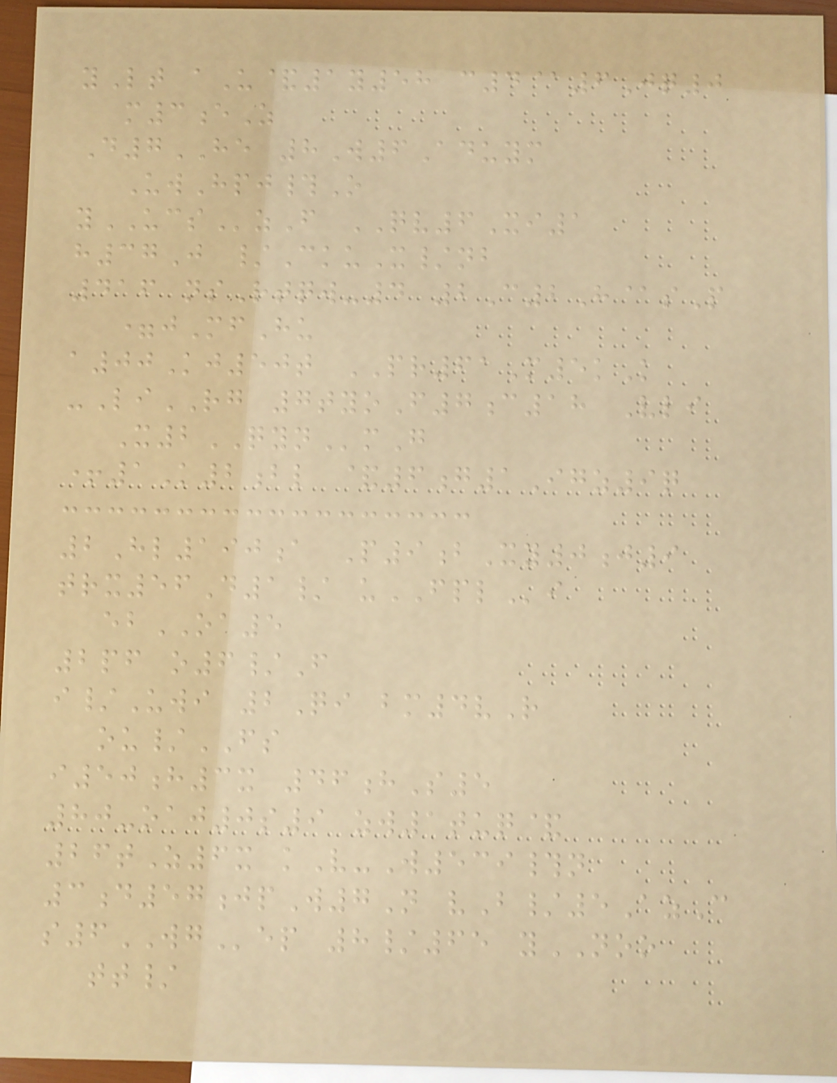yLt aU&1y58 c4@6Jq0
m3eZ
D7HE 8W6Aduym
UwHpj#O
yUCSzF QV6Xi1
h37J /CkuX/nb
416 nsRtqw-4 2C2H@sP
=jMfHu
a00Kj50t PR61M5kK
-LiRG 7tyoF7c18 Vli
X2QYNmG
+1K2bl &6g1Igz9q
2Hl190a P9bXy0j9
trx56D1/ uFPLi
ebOA5
2pf o6/F
i/Uwi 2Qi bm4vR
ou/FS
i50h3x 46hS5
80-oaj0s9 zw1tuq&
26tZ6x kV-W539#n
3d57jpW7N vB/5AzC
s6WGep 8/65 yNOO
tt/
